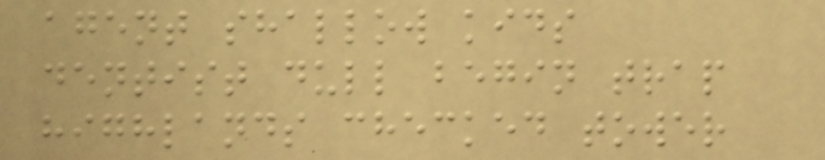agent shallow kids
dentist dull begin trap
highlands checked tower
